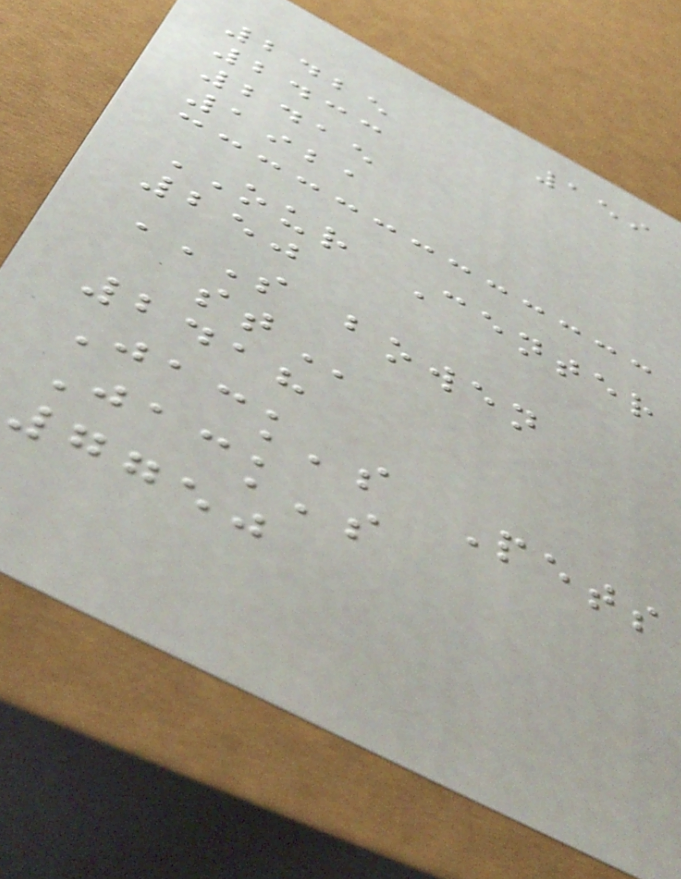159
2425
2433
2415
1921
OUR Center
250
S BOWEN
ST
2418
Jack's Pets
Jack's
7750
